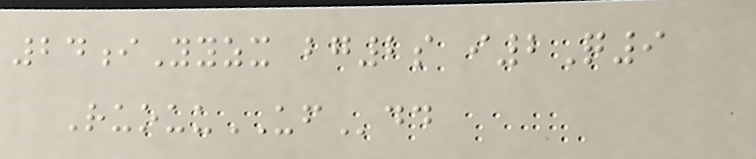24iYyzx bg2s i2Q9
RuouuUFdd
